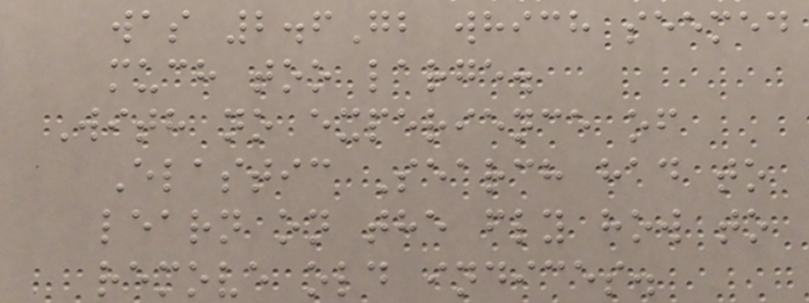was 2.6Gb which seemed
much too large.
With no experience of
Elastic Search had to
learn on the fly how to
remove old indices.
